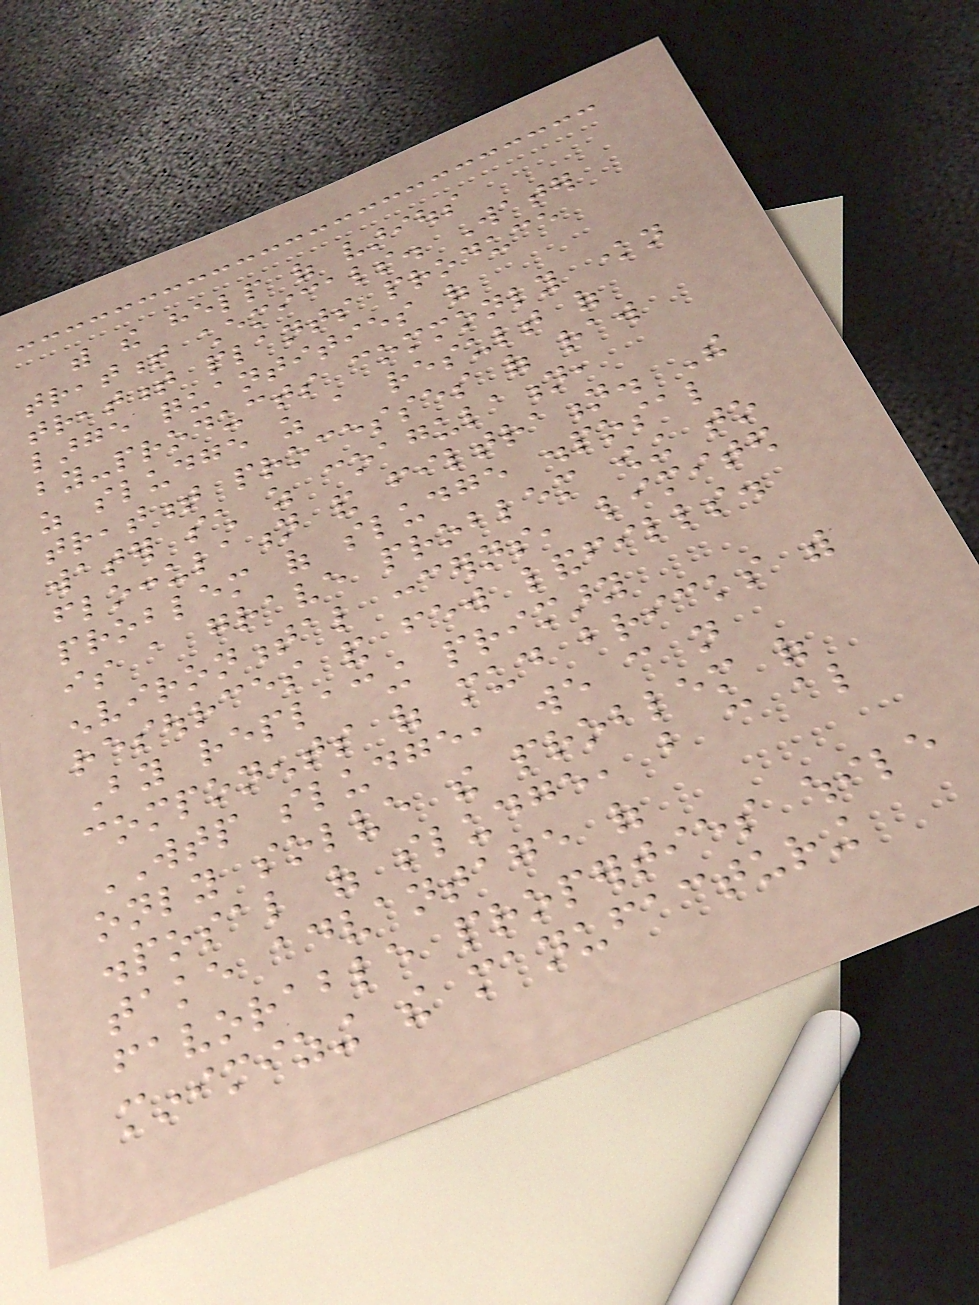with the help of various
treatment chemicals. Water
treatment plants produce
large quantities of
by-products commonly known
as sludge as a result of
treatment processes of raw
water such as coagulation,
flocculation and filtration. The
problem of sludge disposal
is a grave problem owing to
environmental concerns, limited
resources and few landfills.
By replacing primary
components of mud bricks with
WTP sludge, we can not
only solve the problem of
disposal of sludge, but can also
take advantage of
favorable properties while
minimizing the manufacturing
